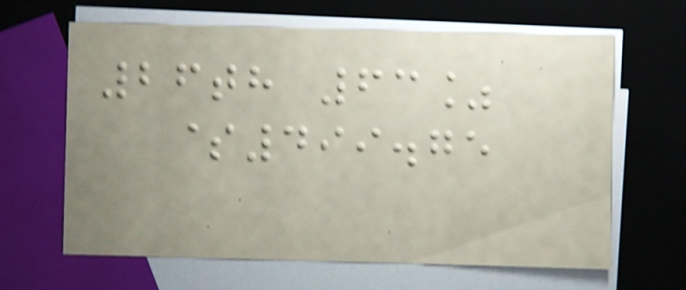26th 63%
$499.75
